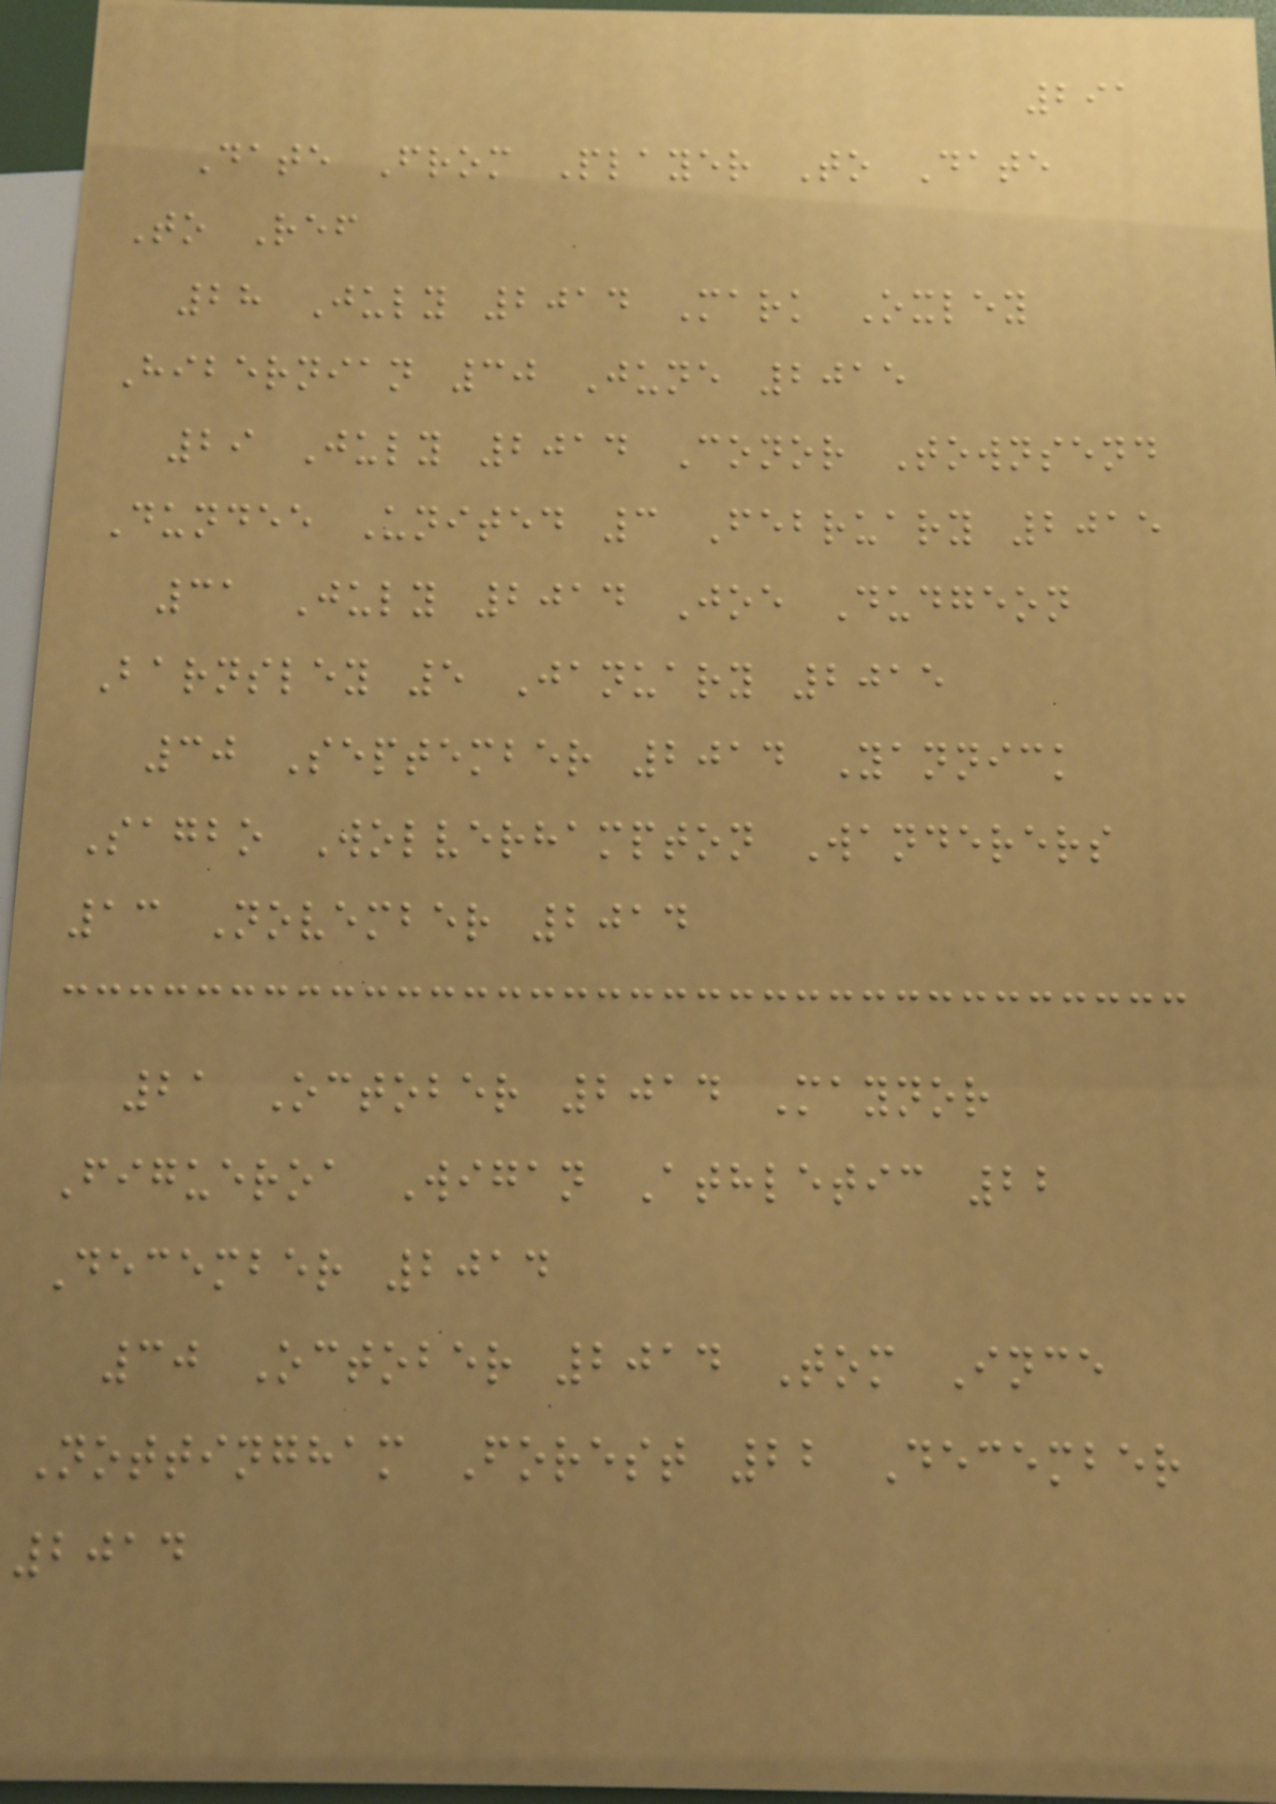291
Date From Player To Date
To Ref
28 July 2014 Mark Oxley
Hibernian 30 June 2015
29 July 2014 Conor Townsend
Dundee United 3 February 2015
31 July 2014 Joe Dudgeon
Barnsley 5 January 2015
30 September 2014 Yannick
Sagbo Wolverhampton Wanderers
13 November 2014
21 October 2014 Maynor
Figueroa Wigan Athletic 22
December 2014
30 October 2014 Tom Ince
Nottingham Forest 22 December
2014
